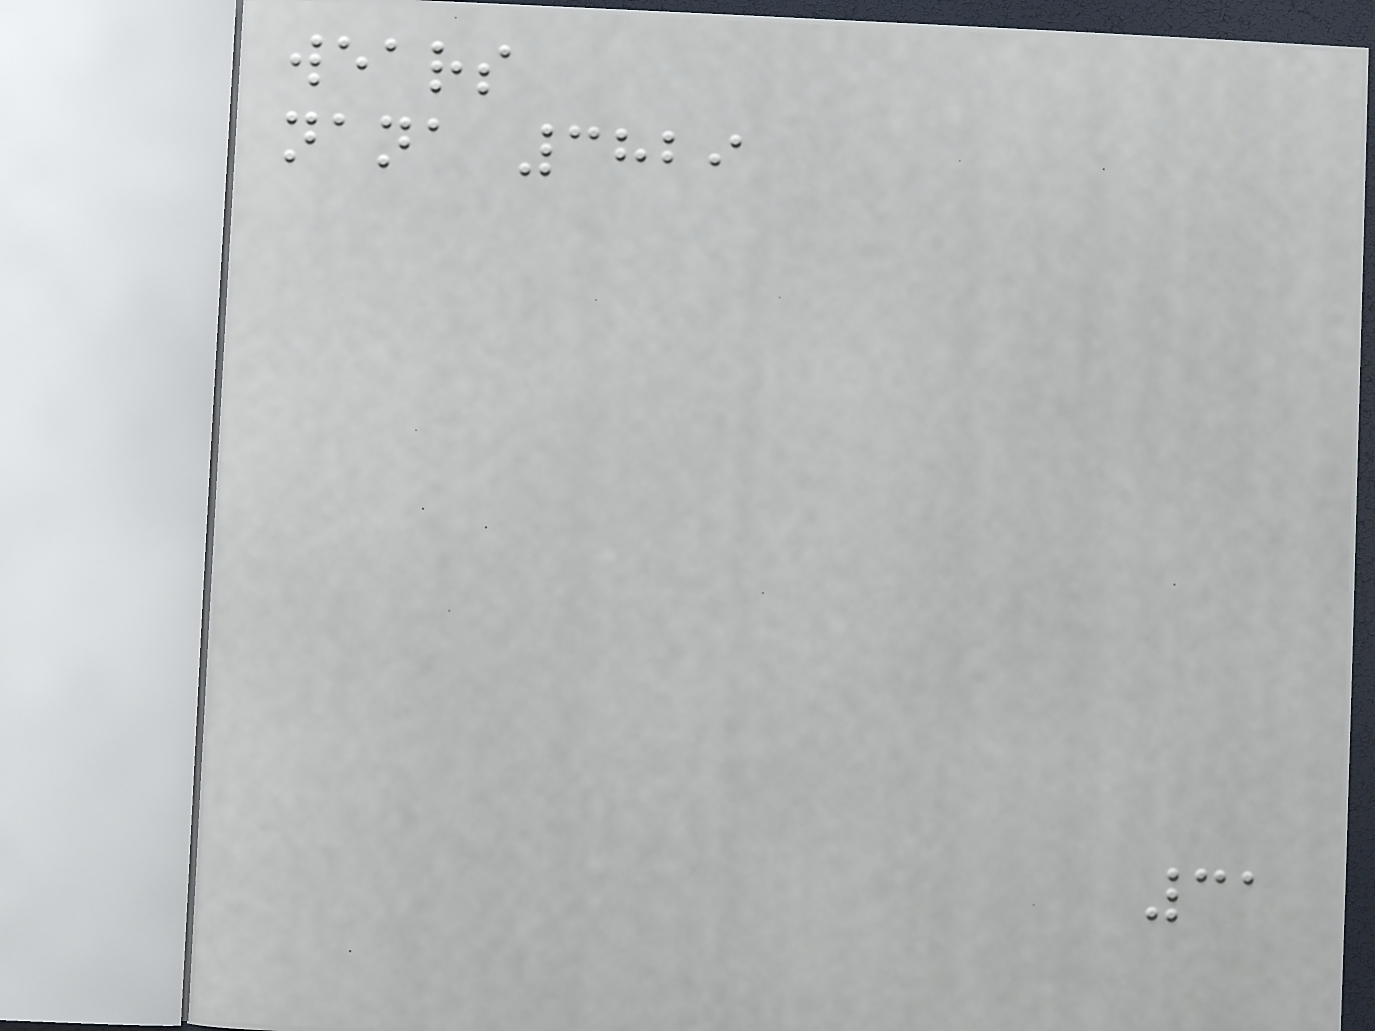wears
nana 3829
31
